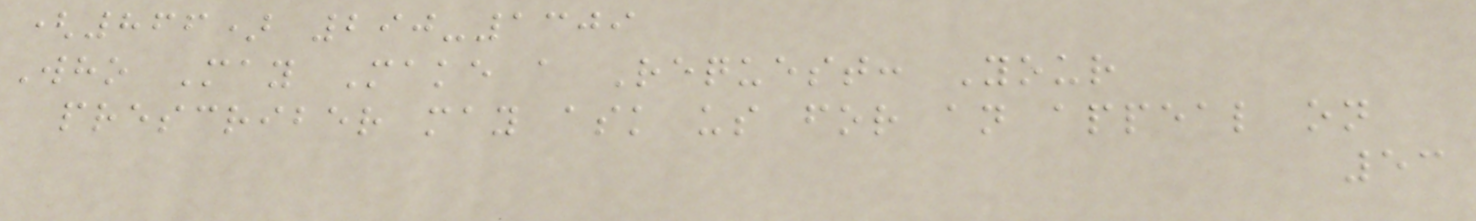(866) 290-1309
Who May Make a Request: Your
prescriber may ask us for an appeal on
53
